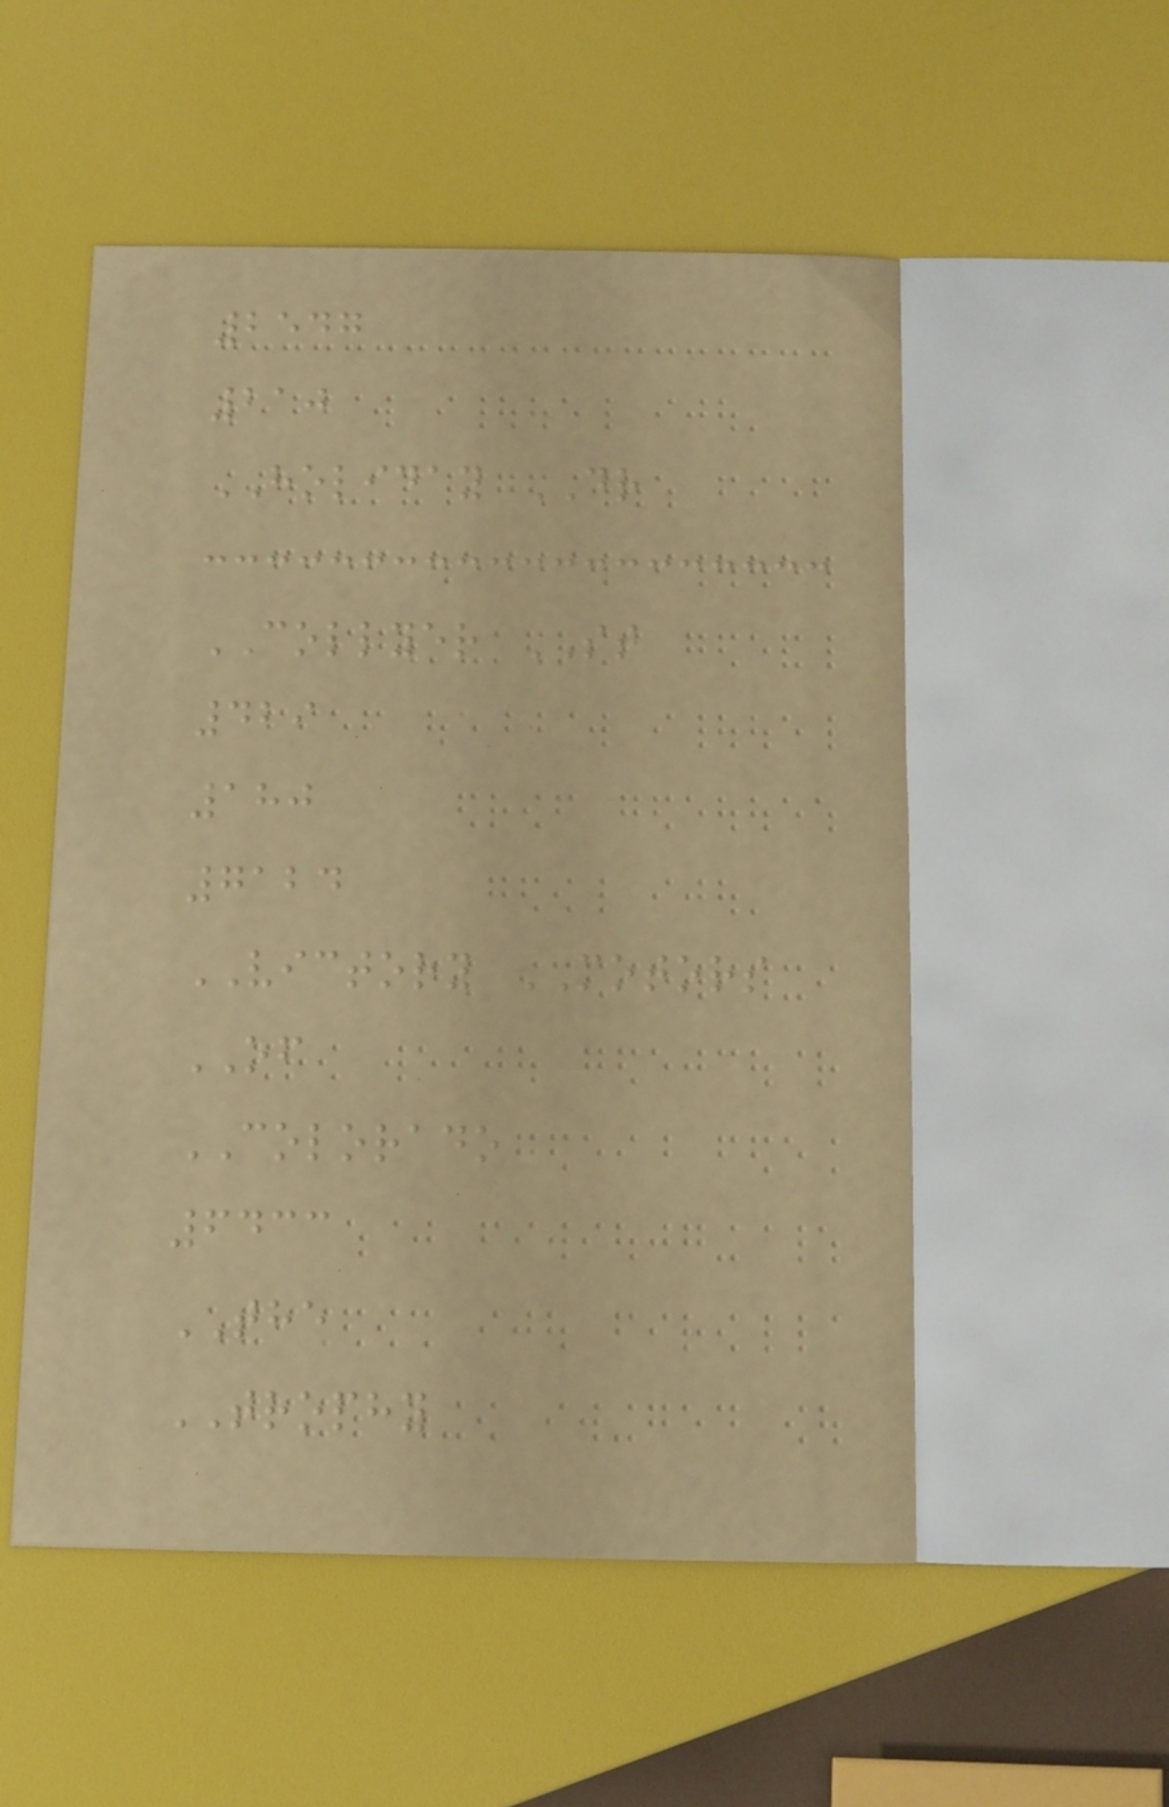2547
210
HOLIDAY DR
COLLYER ST
429
180
7124
VICTORY MOTORS
OF
COLORADO
6433
THE
TROPHY
